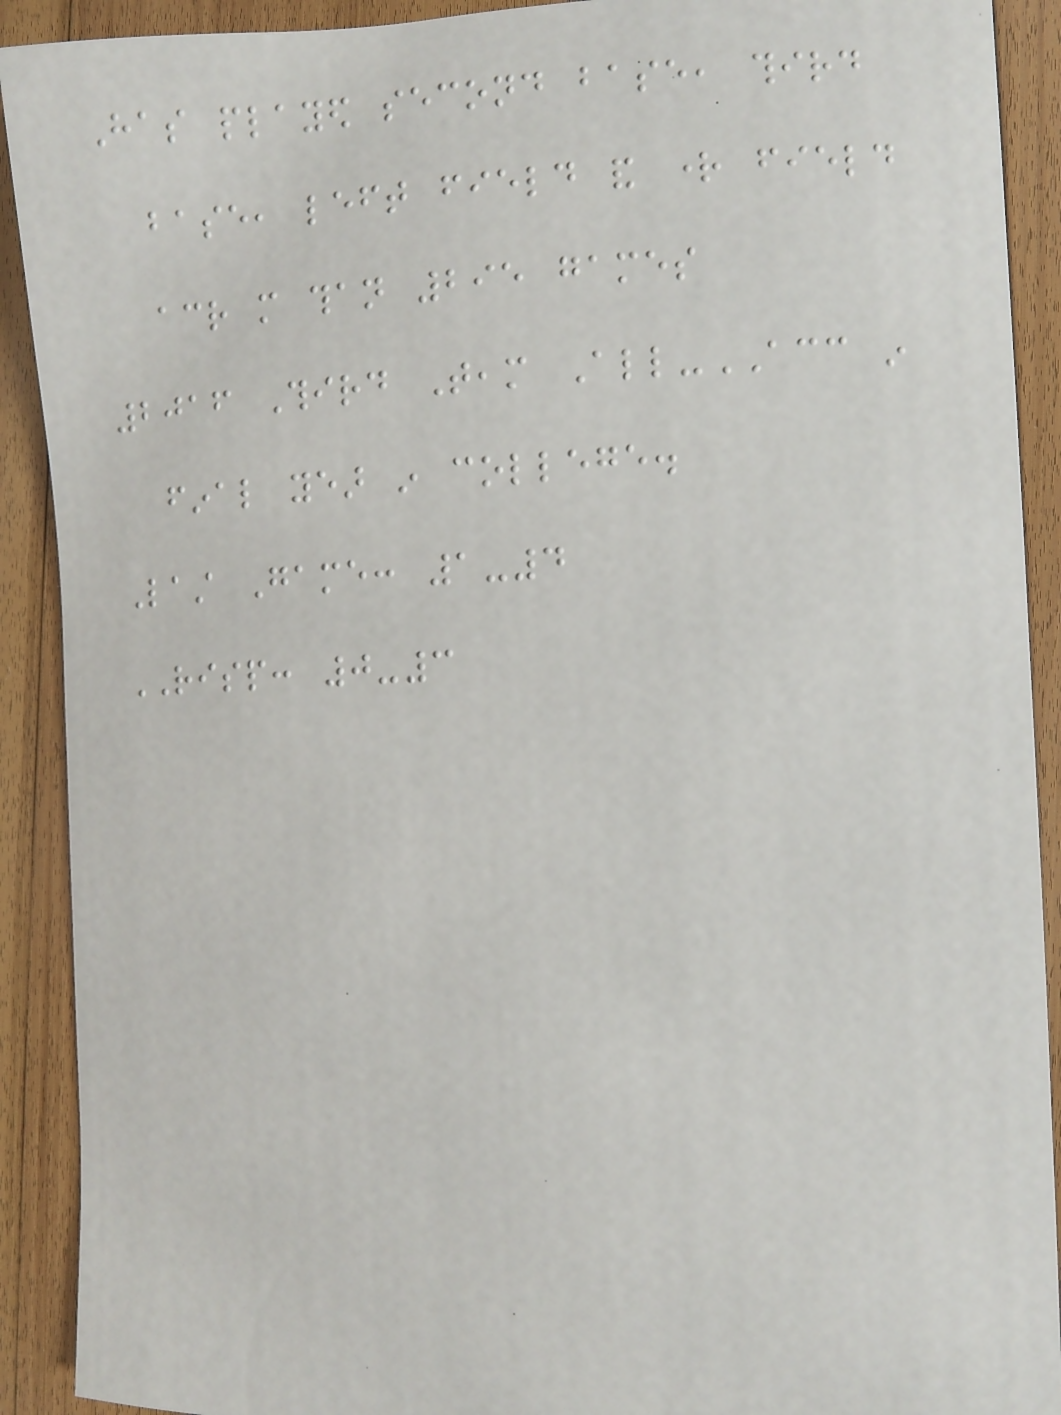Has played second base, third
base, left field and right field
across more than 295 games
2016 Third Team All-ACC in
final year in college.
Last Game: 1-4
RISP: 0-3
